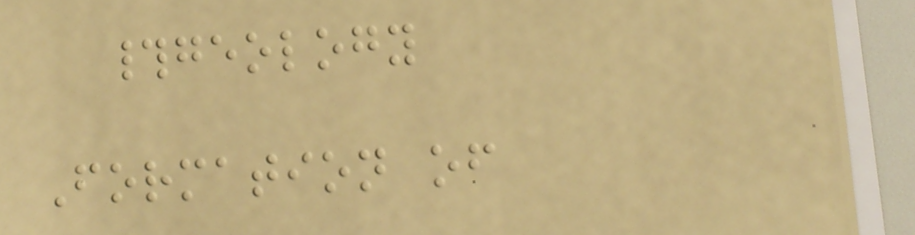#geology
Formation of
